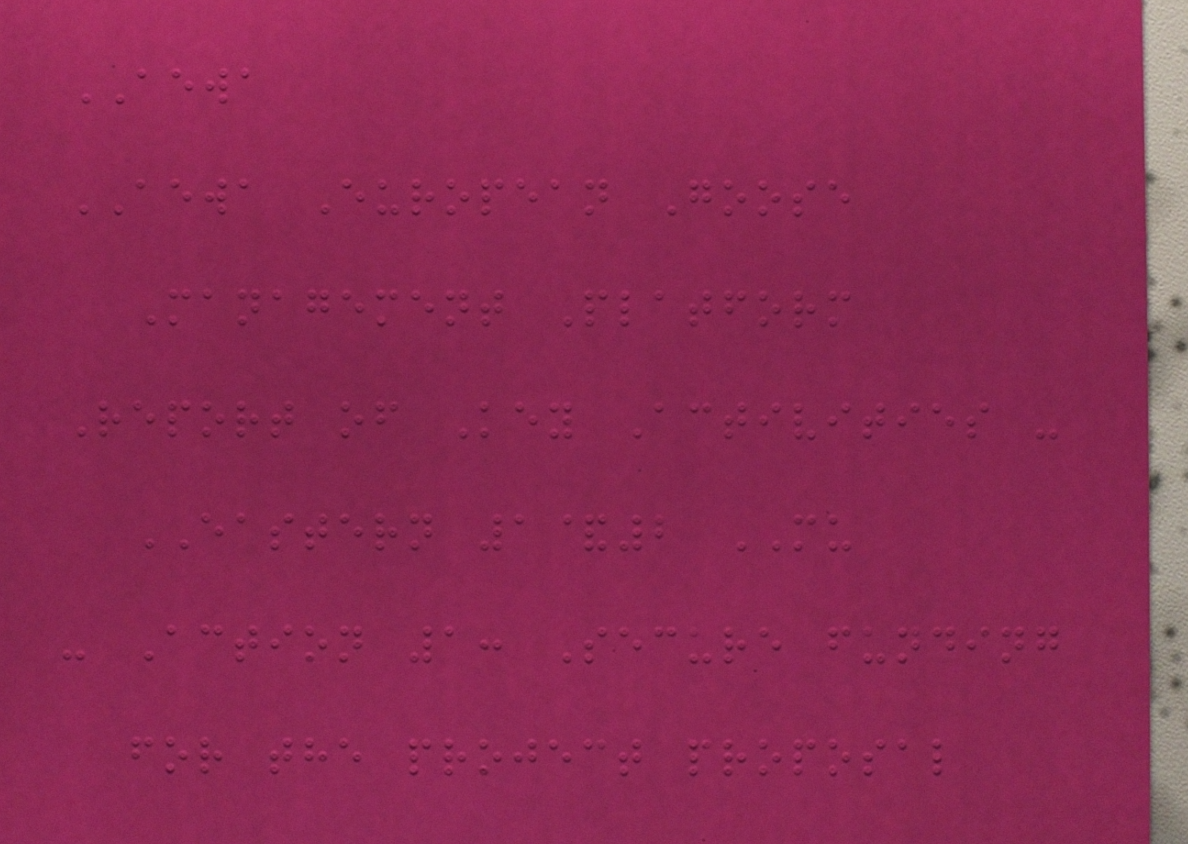AEWA
AEWA European Goose
Management Platform
Report of Key Activities -
EASTERN 1&2 MU
- Action 1: Secure funding
for the project proposal
